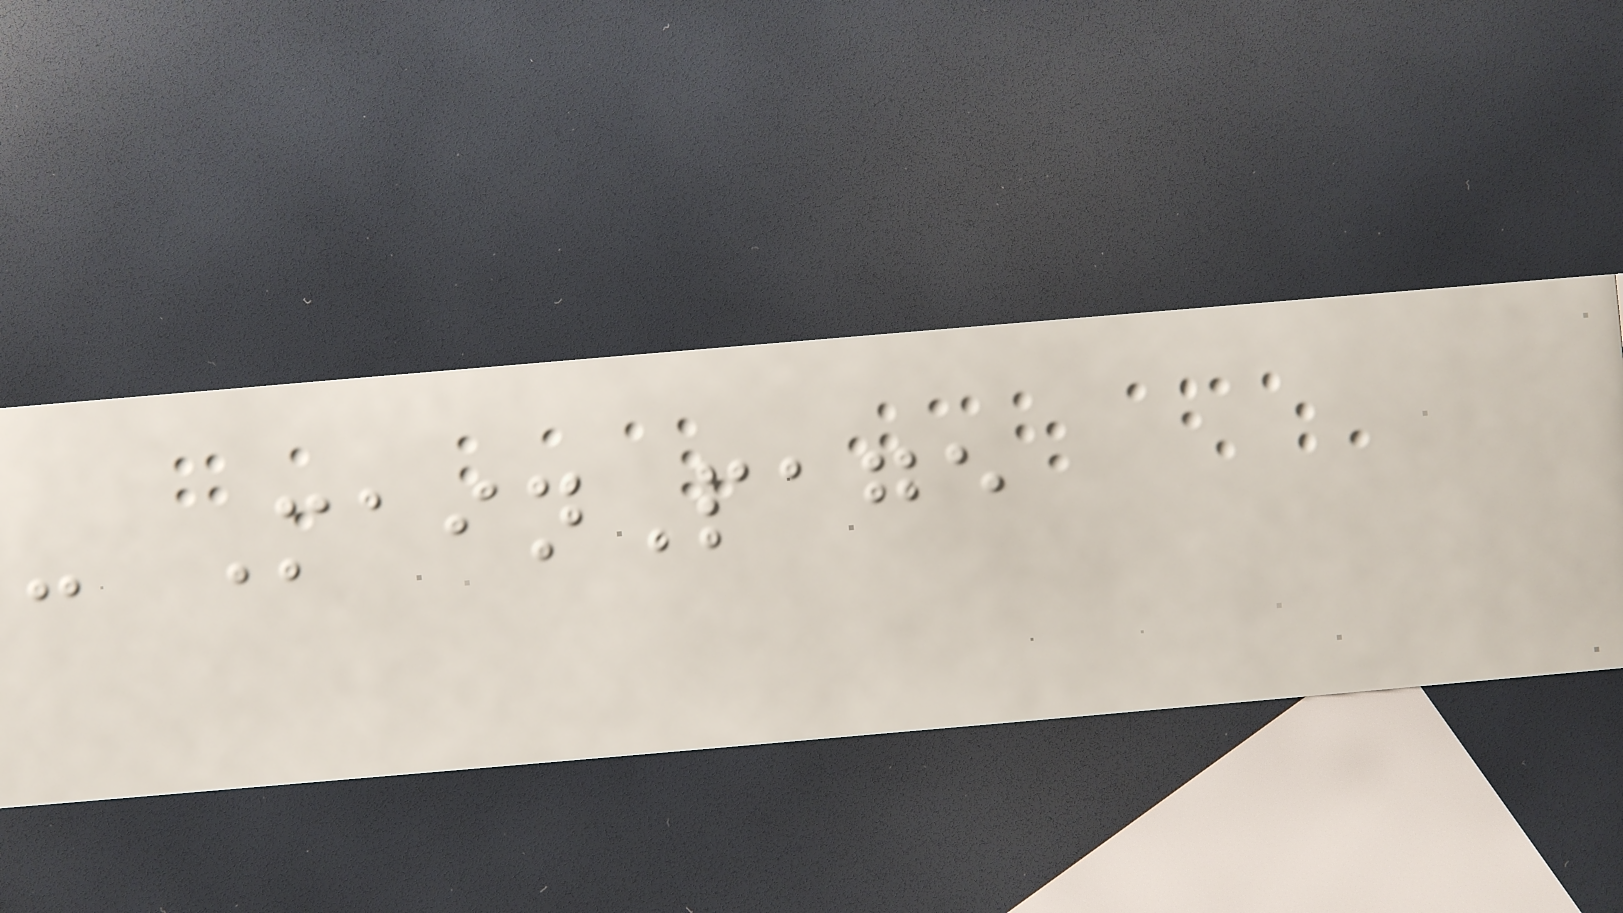- MainPage
